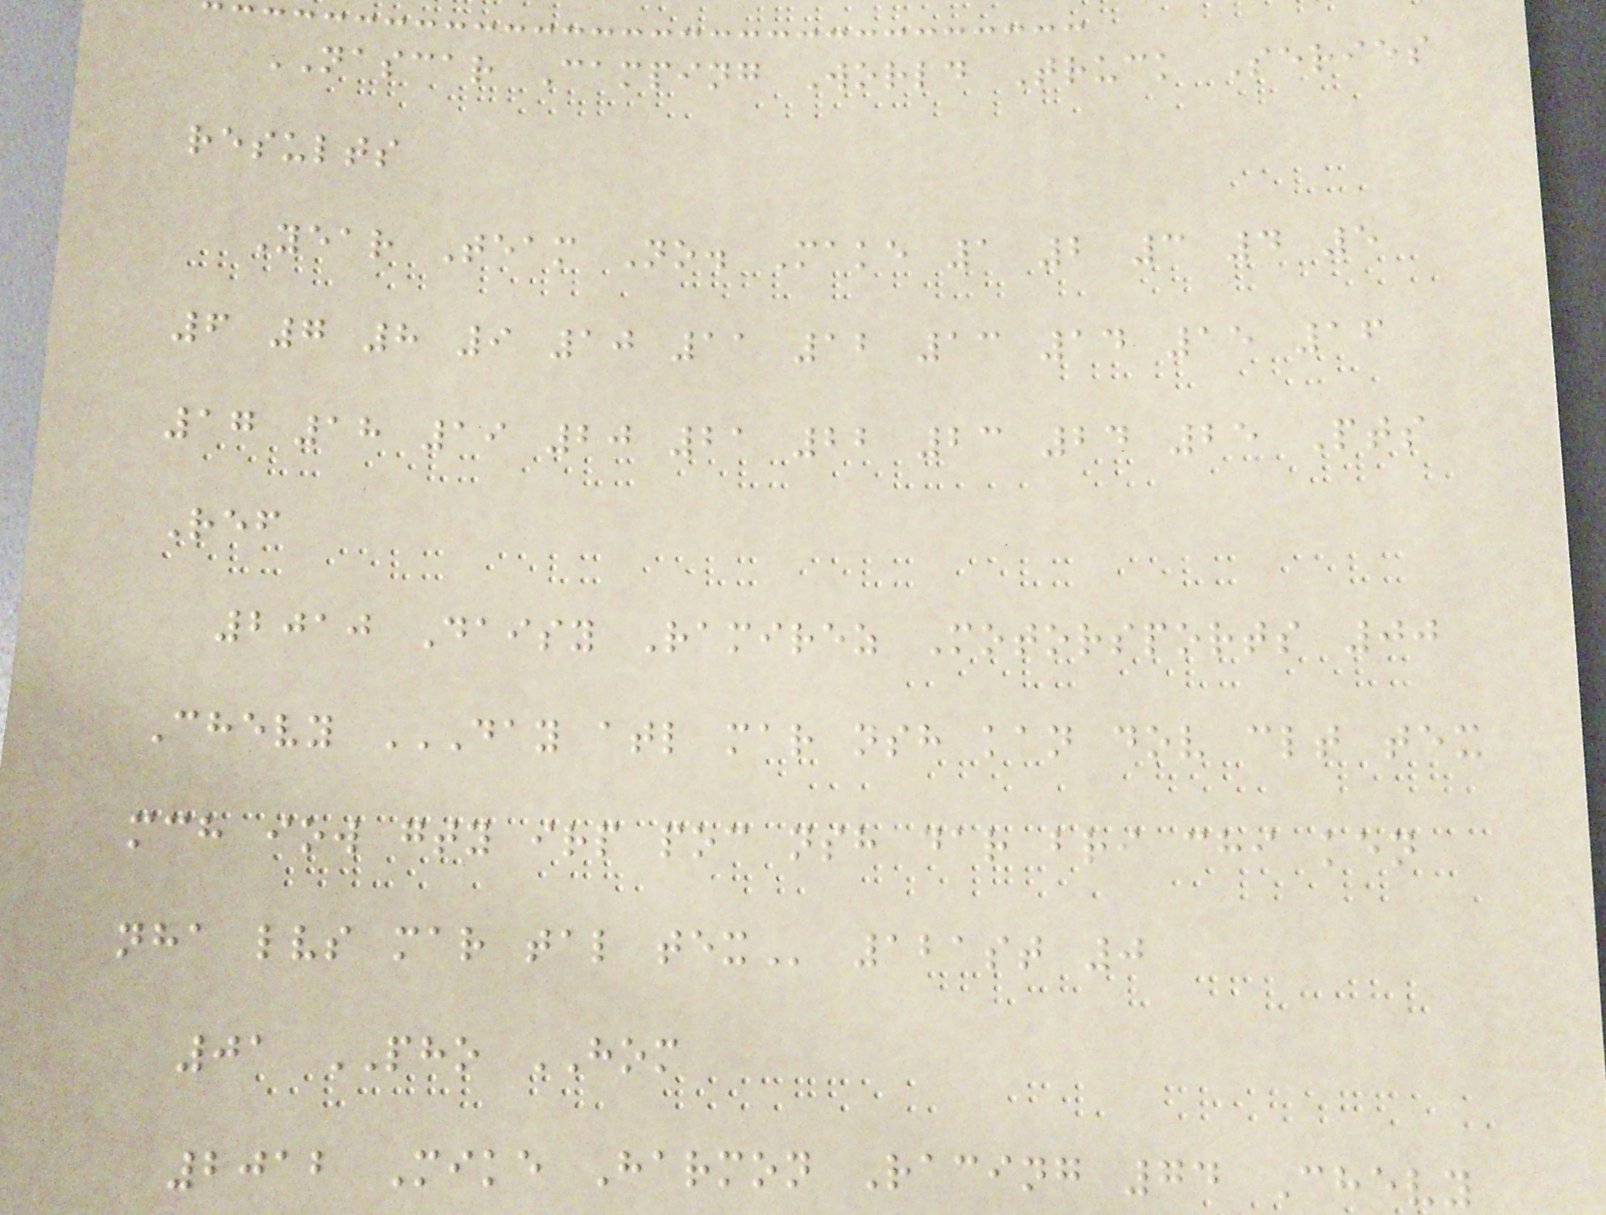NASCAR Camping World Truck Series
results
Year Team No. Make 1 2 3 4 5
6 7 8 9 10 11 12 13 14 15 16
17 18 19 20 21 22 23 24 25 Pts
Ref
2010 Daisy Ramirez Motorsports 00
Chevy DAY ATL MAR NSH KAN DOV CLT TEX
MCH IOW GTY IRP POC NSH DAR BRI CHI KEN
NHA LVS MAR TAL TEX 121st 0
01 PHO HOM
2012 Mike Harmon Racing 74 Chevy
